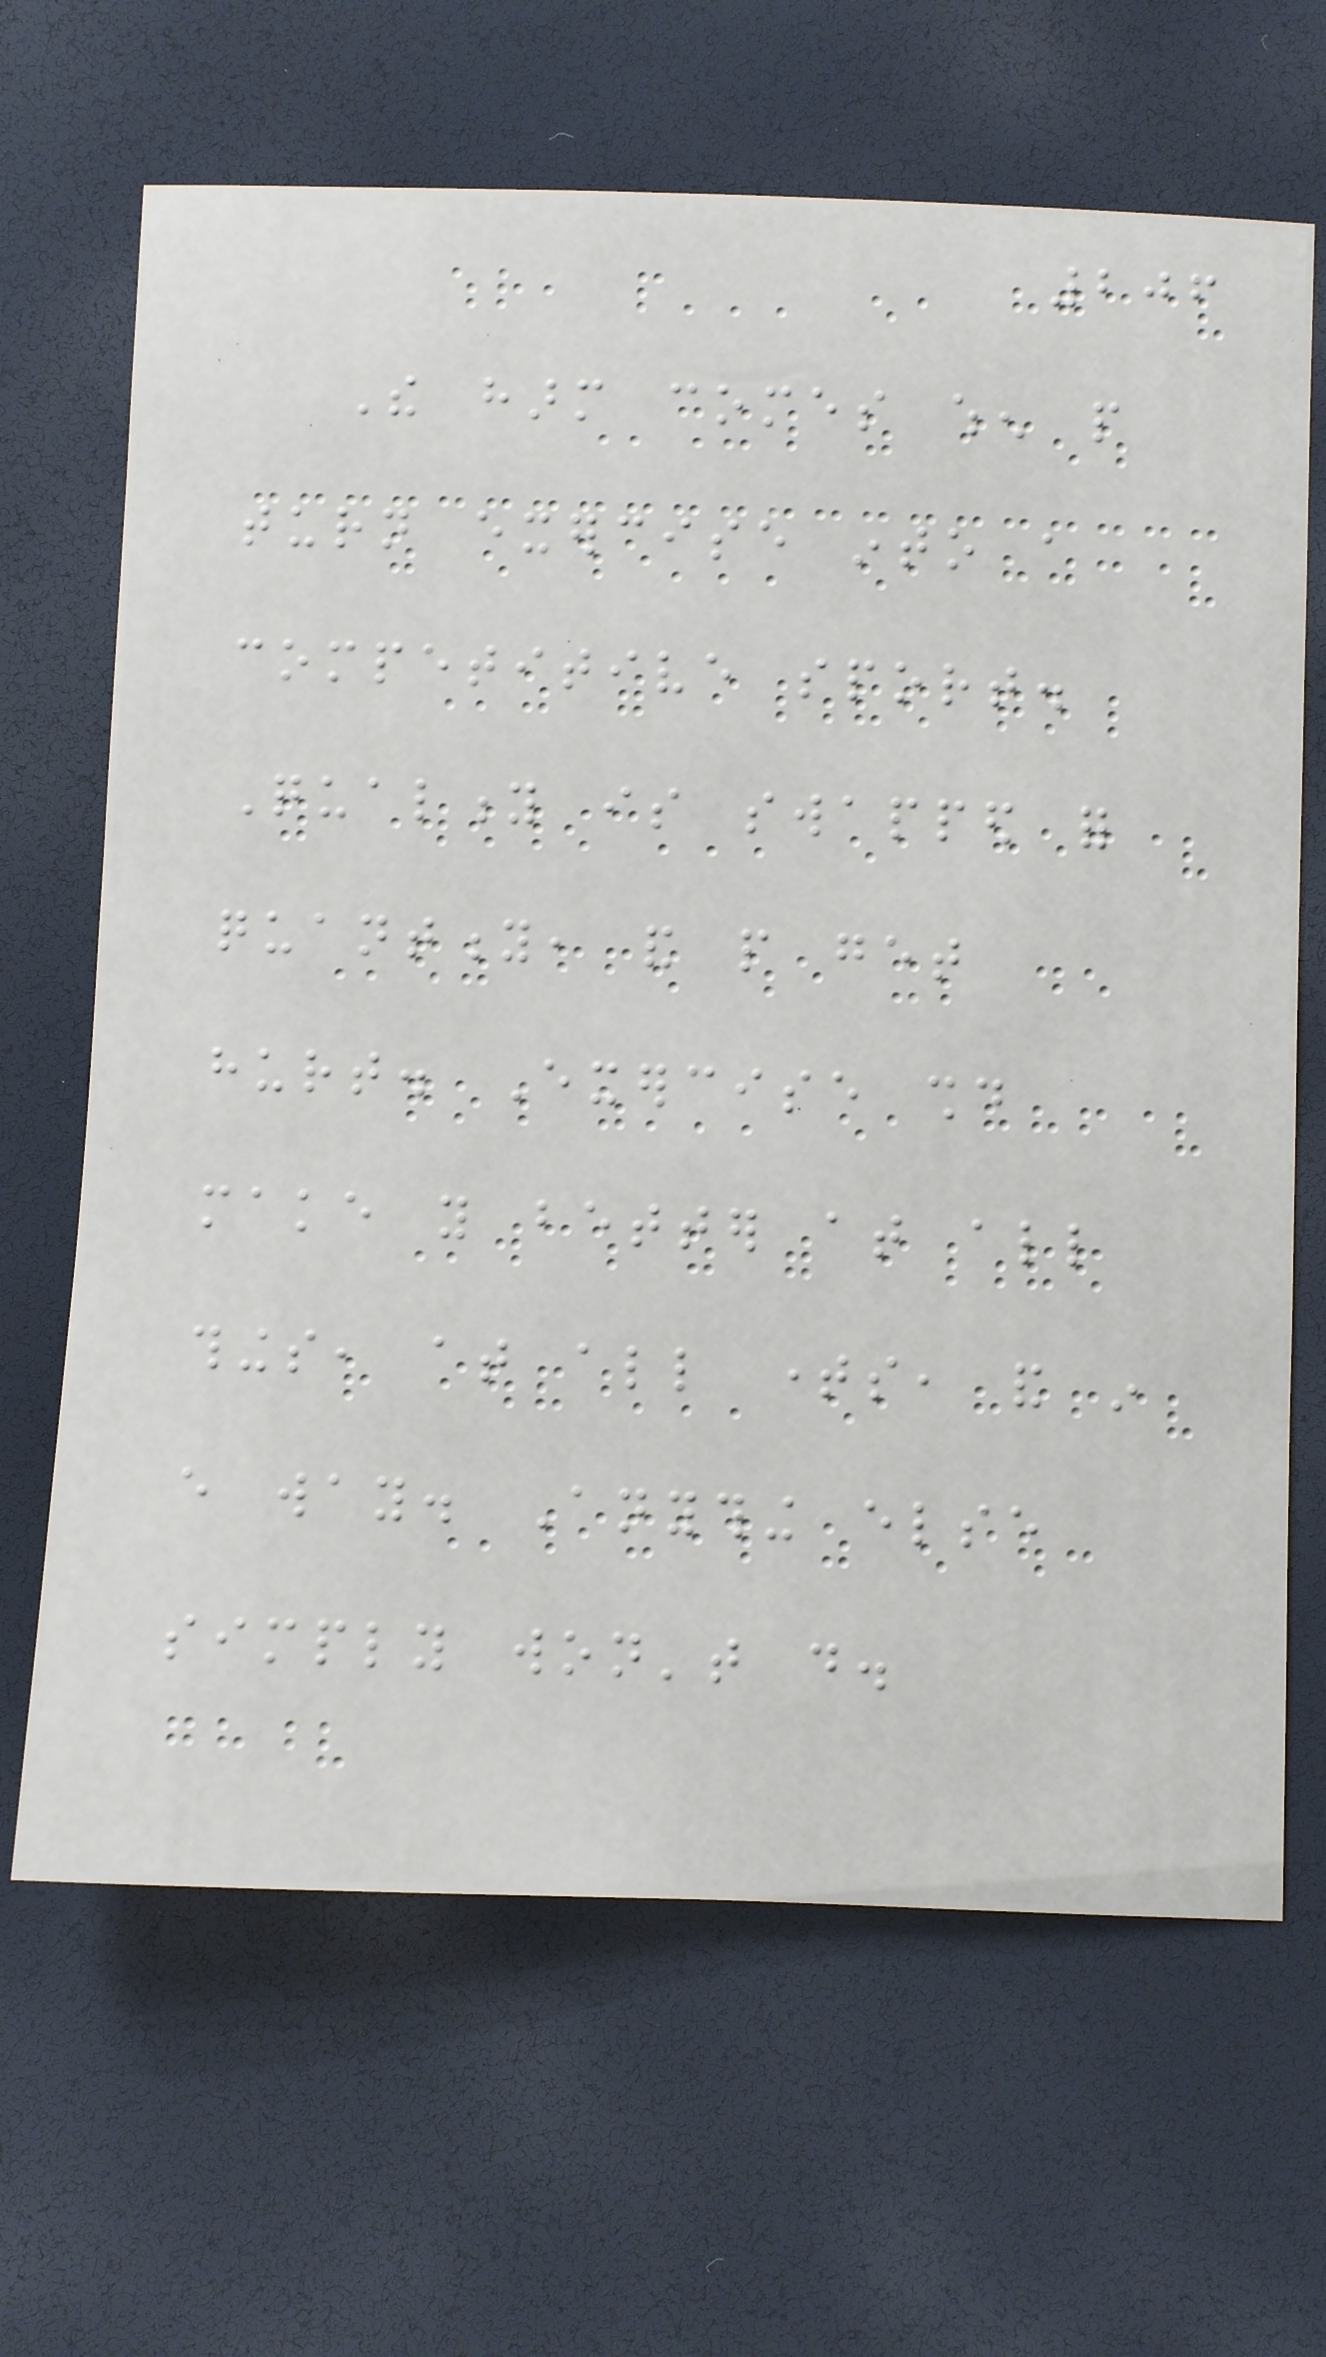206
The harm comes when people
turn exercise into a
competitive sport.
Quality is swapped for
quantity, and people get
hurt. Exercise should
make you better at all
things, at all times, and in
every way. Anything else
simply won't do.
